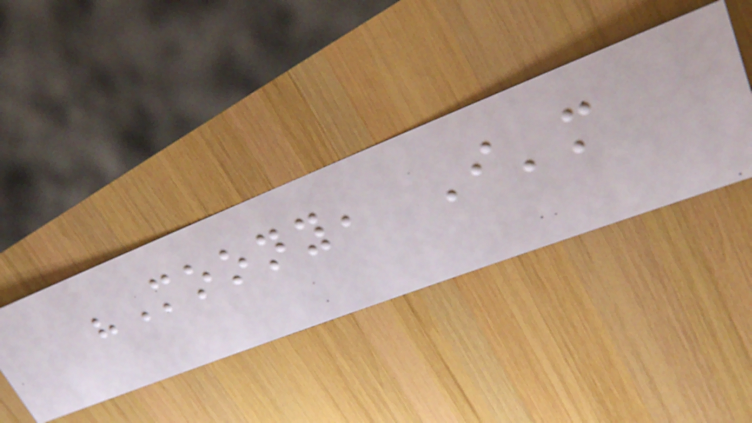"Moony, I'm
